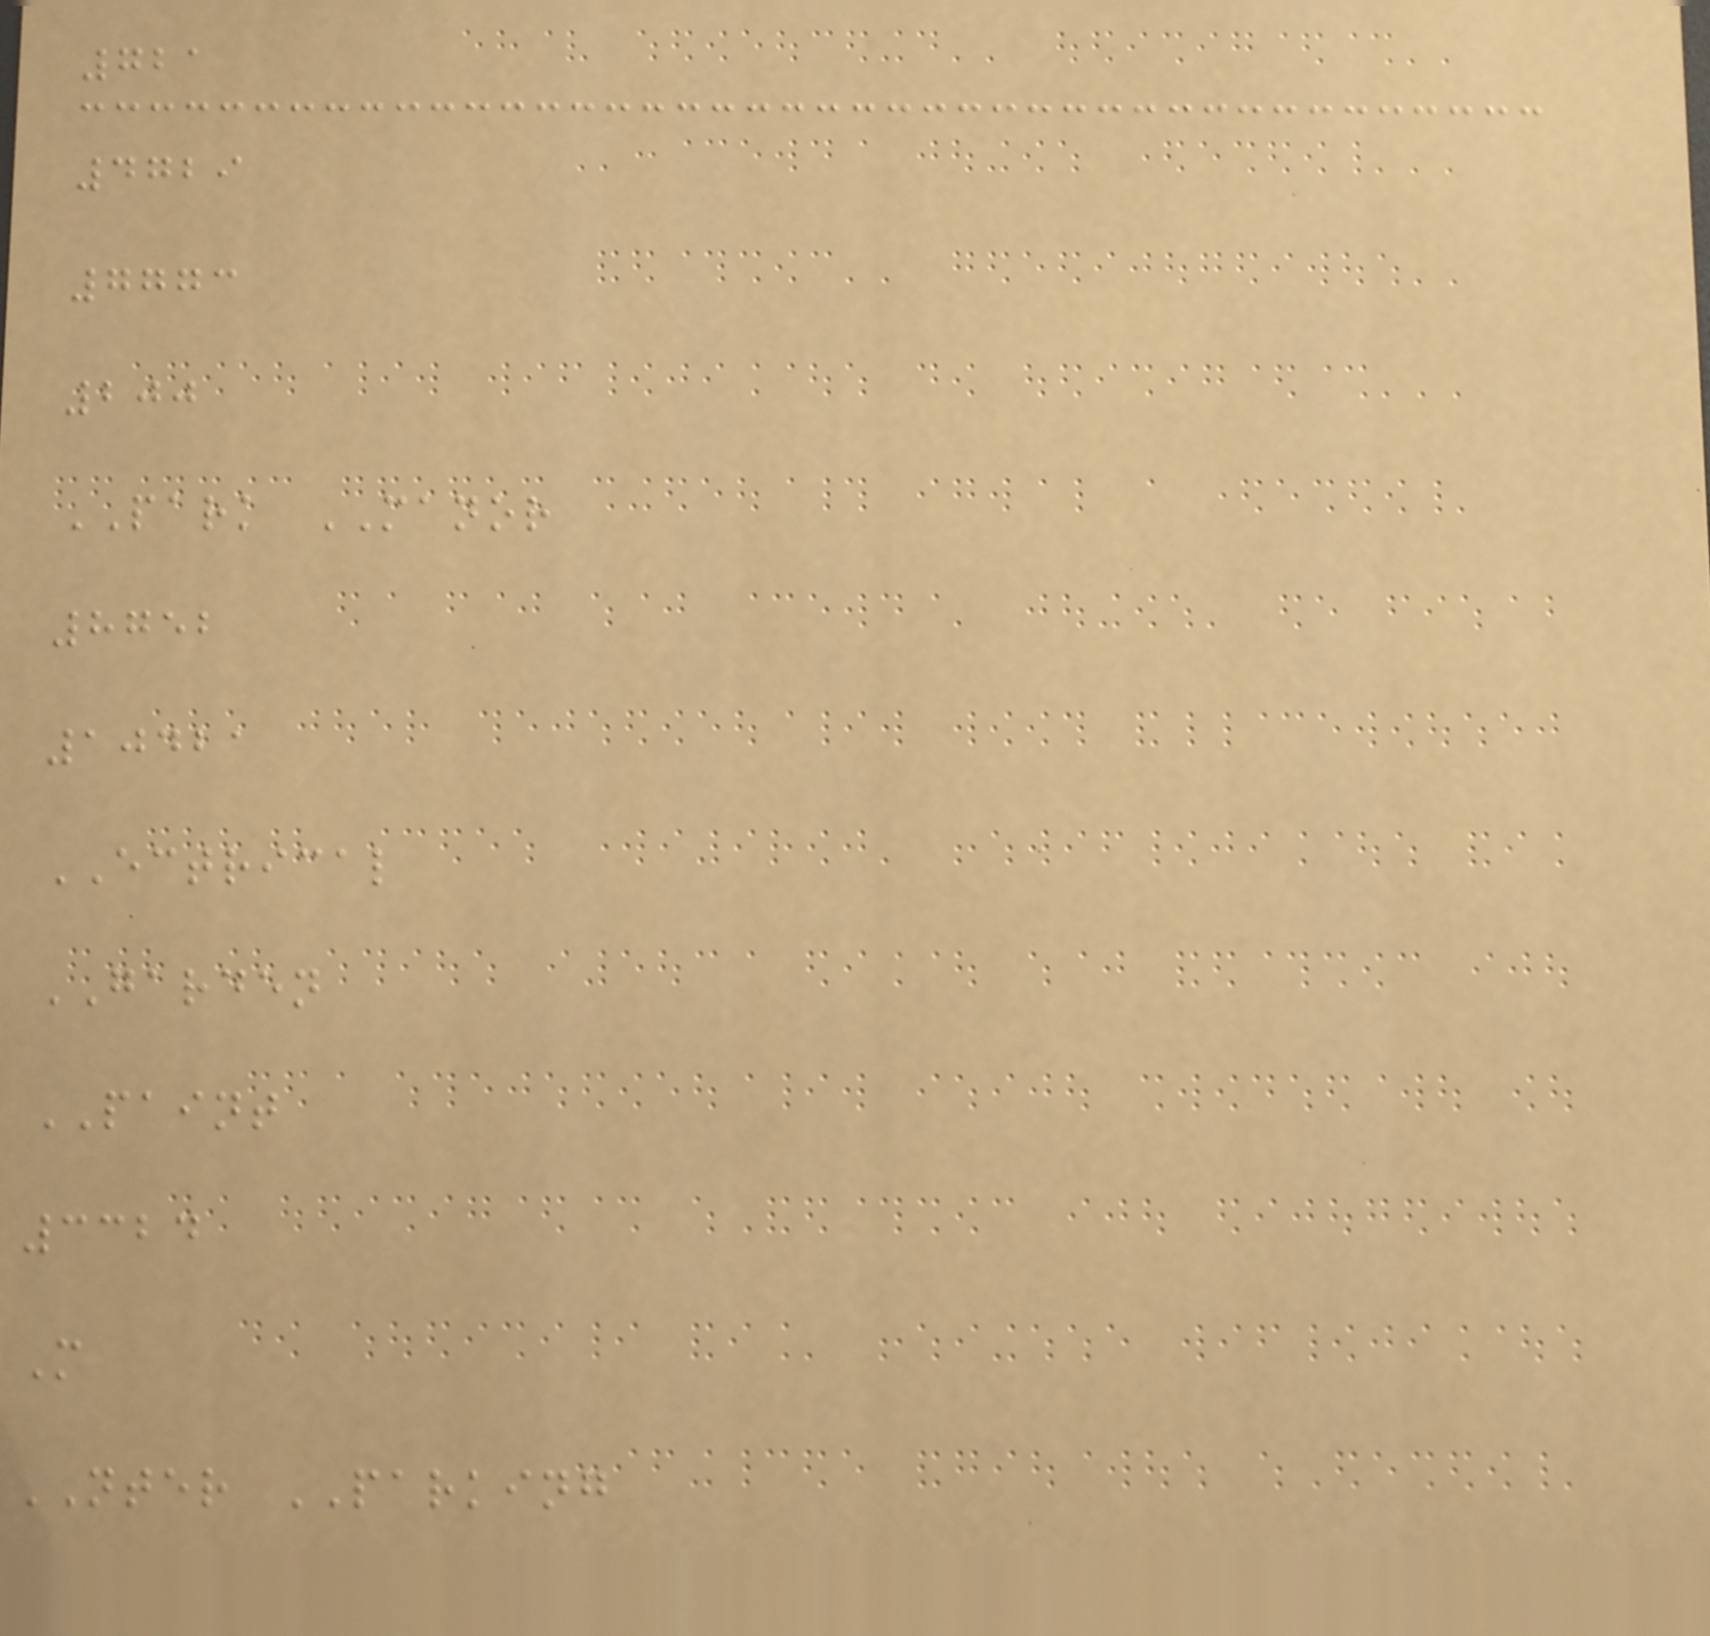721
4729
7773
200
PARK MANOR
8752
10421
ECTRICAL
GARDEN
PAINT
3324
M
NTER PARKING
